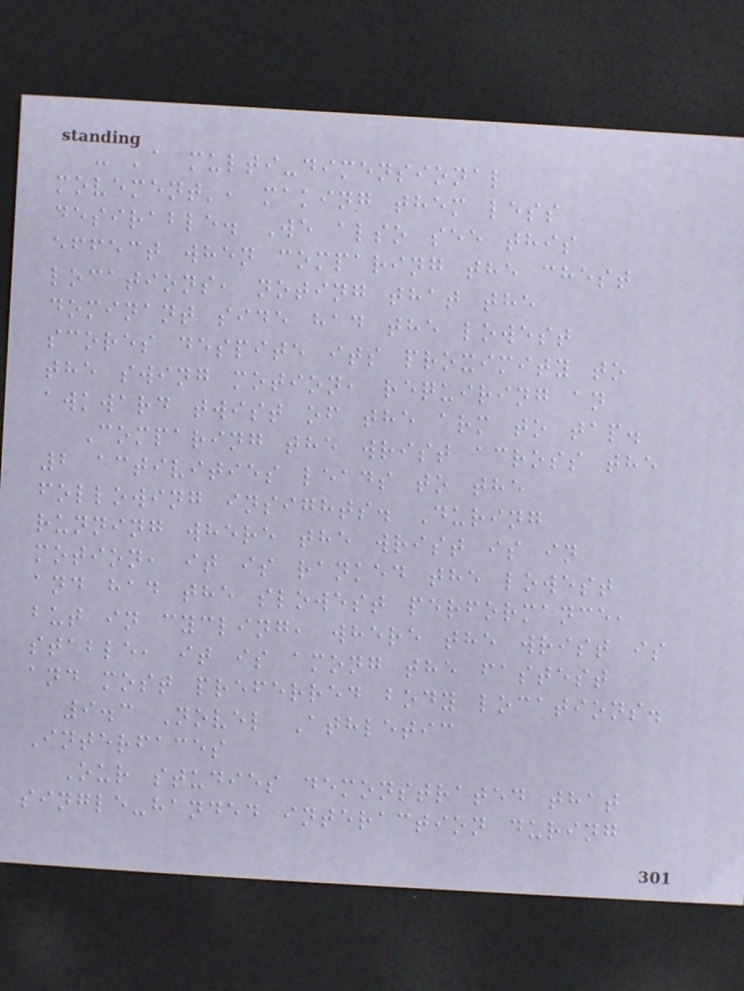- 'a multi-dimensional
movement', making them less
desirable. We also see this
effect when comparing the chest
locations, noting that the
dominant side had the lowest
scores despite its proximity to
the swing motion, requiring an
awkward twist of the arm to tap.
Comparing the wrist across the
2 activities leads to the
following insights. During
running where the wrist is in
motion, it is ranked the lowest
and had the slowest performance,
but in cycling, where the wrist is
stable, it is among the fastest
and most preferred body locations.
9.3 Novel Athletic
Interfaces
Our studies demonstrated that
single-handed interaction during
